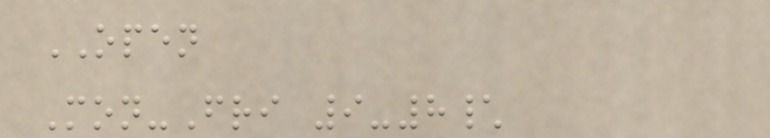OPEN
Mon-Fri 9-8\
